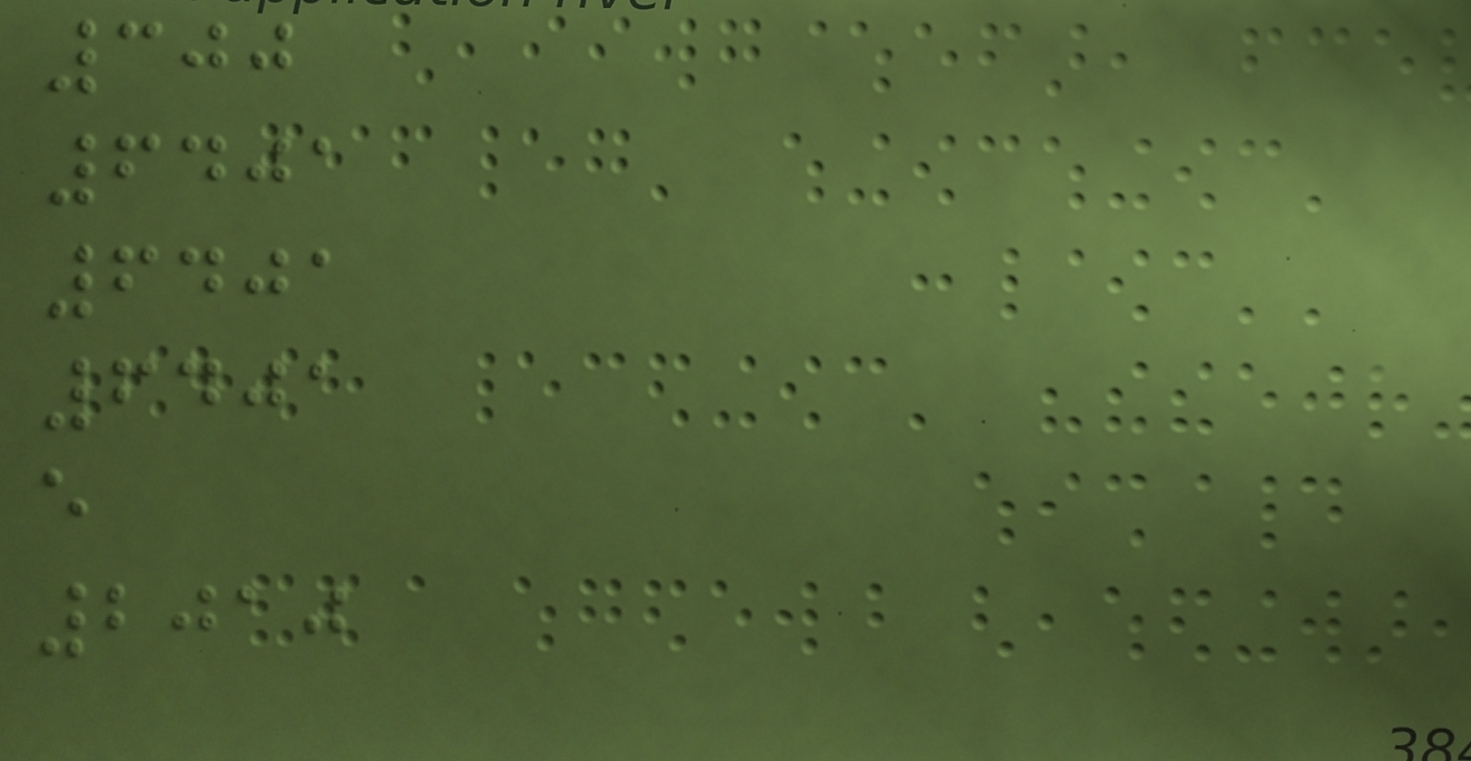300
6401
6401
6401
e
2010
